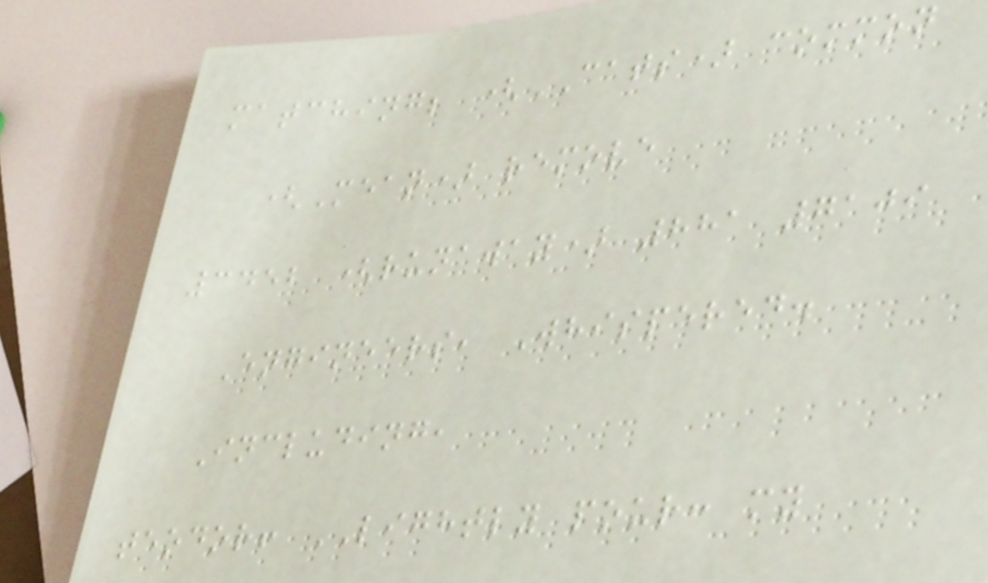matching; (CATS) common
(Mean) remove
3452 (runaway) 881 7109
Engineers, Whispered.
Including,
teodor! LIGHTLY pour: my
